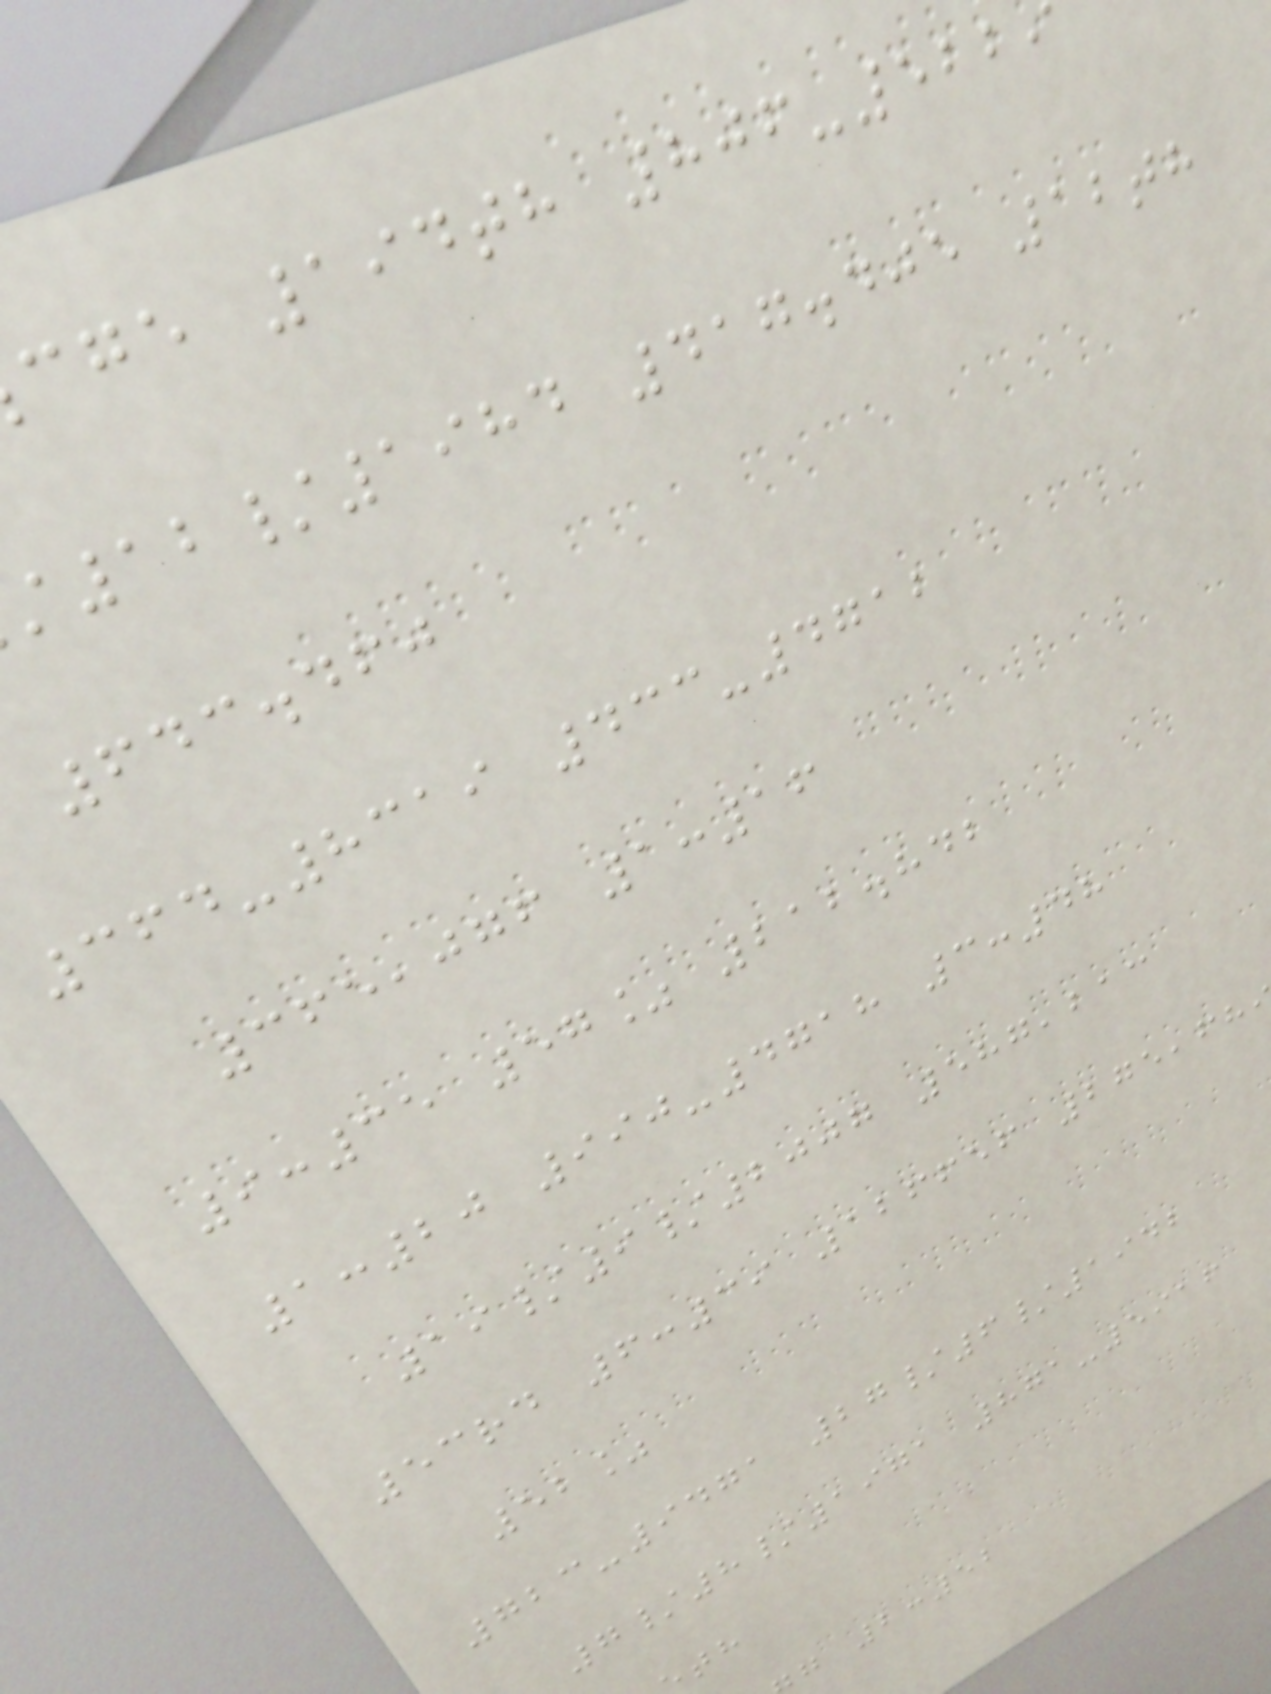cge 194th 806-5229
12/1984 417.405 12th
643.460
364-8319 433-4712
365,076 1:16
9:35 57% 212.842
1:20 990-4718 3:48
19/9/2007 587,213
53rd 6:39 126656 275,68
52%
723-9471 27/6/1942
7/8/1971 871-5916
g 2:52
